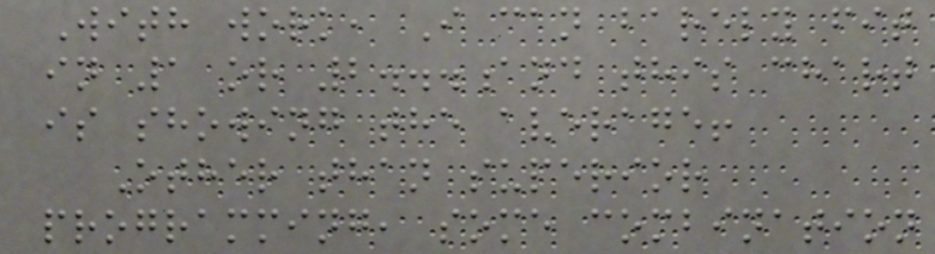With work, I can barely fit
in 1 or 2...and this chart
is showing the average!
Other than superior
programming, some combination
